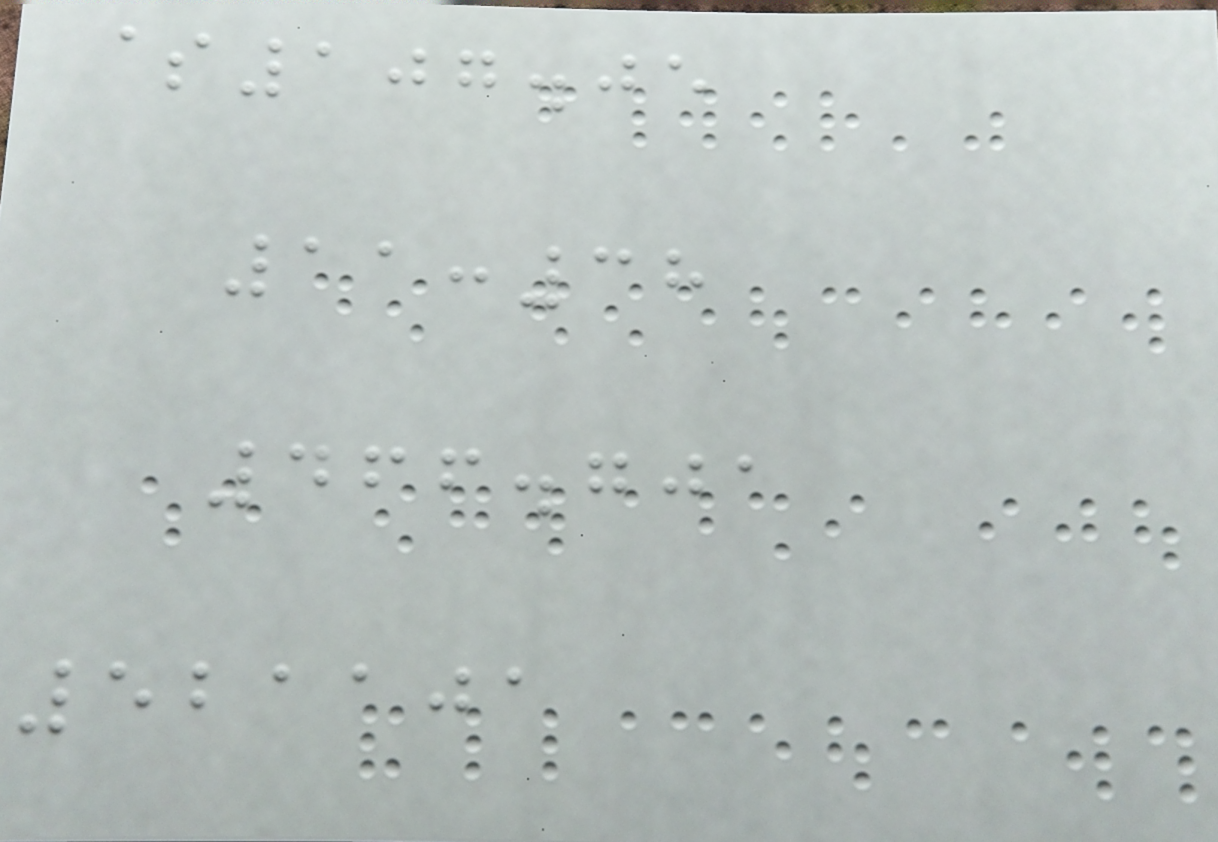$107.05
11:38
466.701
521101
